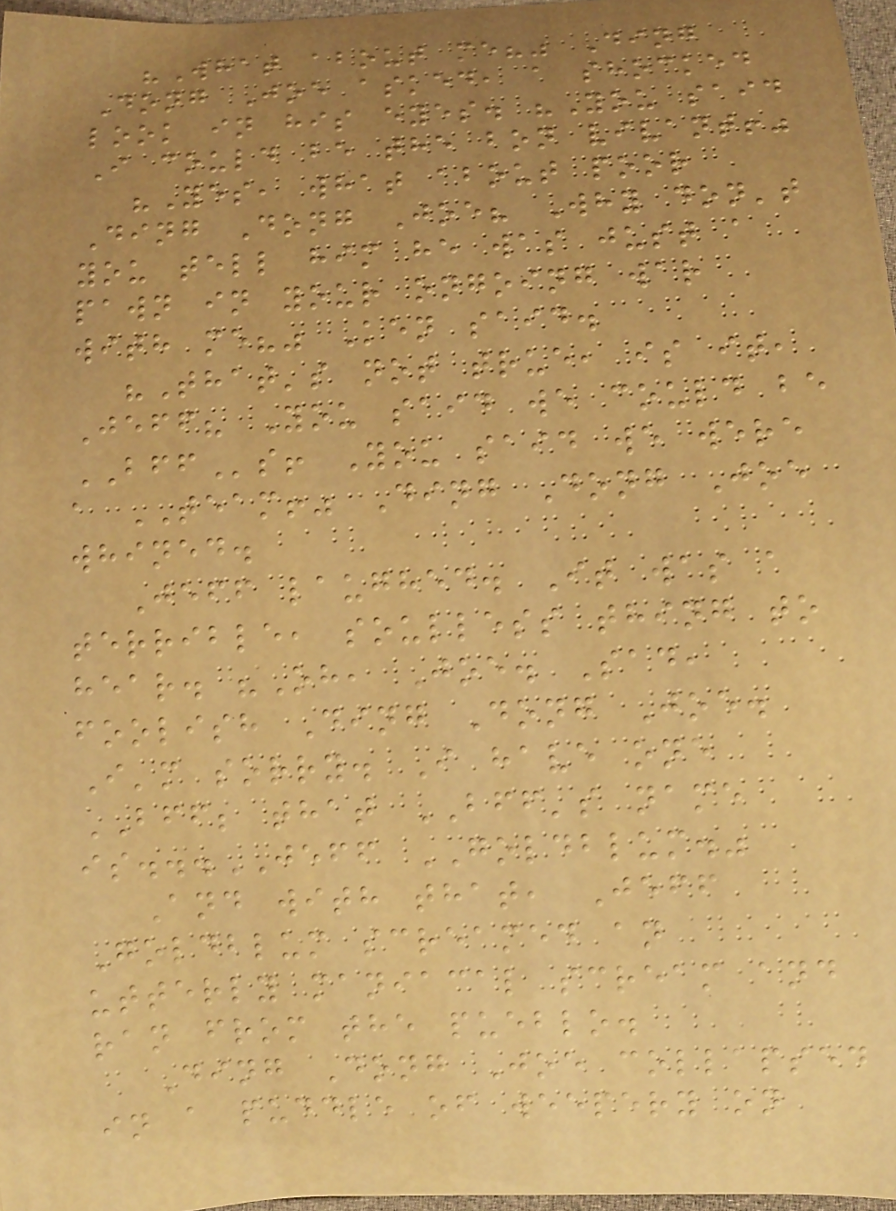"What about me?" Ding
Dong Joe asked, a shocked
look in his eyes. "You said
I could be the bon vivant!"
"Yes, what about poor
Ding Dong Joe? Why don't
you tell him he was just a
pawn in your ongoing war
with me?" Ken said.
"That's not true, is it,
Jeff? You said we could be
BFFs! You said we were
a TEAM!" Ding Dong Joe
whined.
Jeff laughed. It was a
terrible, soulless thing to
hear. "Oh, Joe. Sad,
foolish Ding Dong Joe.
I'm sorry. I have one
BFF; that BFF's name
is...JEFF GOLDBLUM."
And with that, Jeff
Goldblum screamed an
utterly maniacal scream and
ran from the pueblo.
Ding Dong Joe collapsed
in a puddle of weepery on
